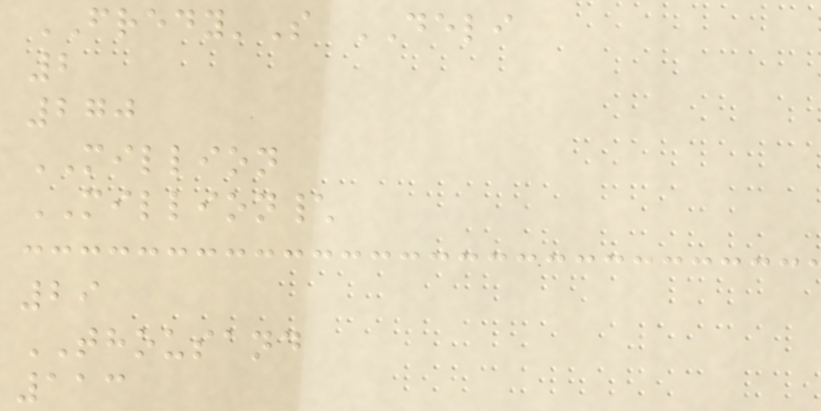FREDY'S DELI
2
270
MILLION
MILLION\
29
THOUSAND
113
